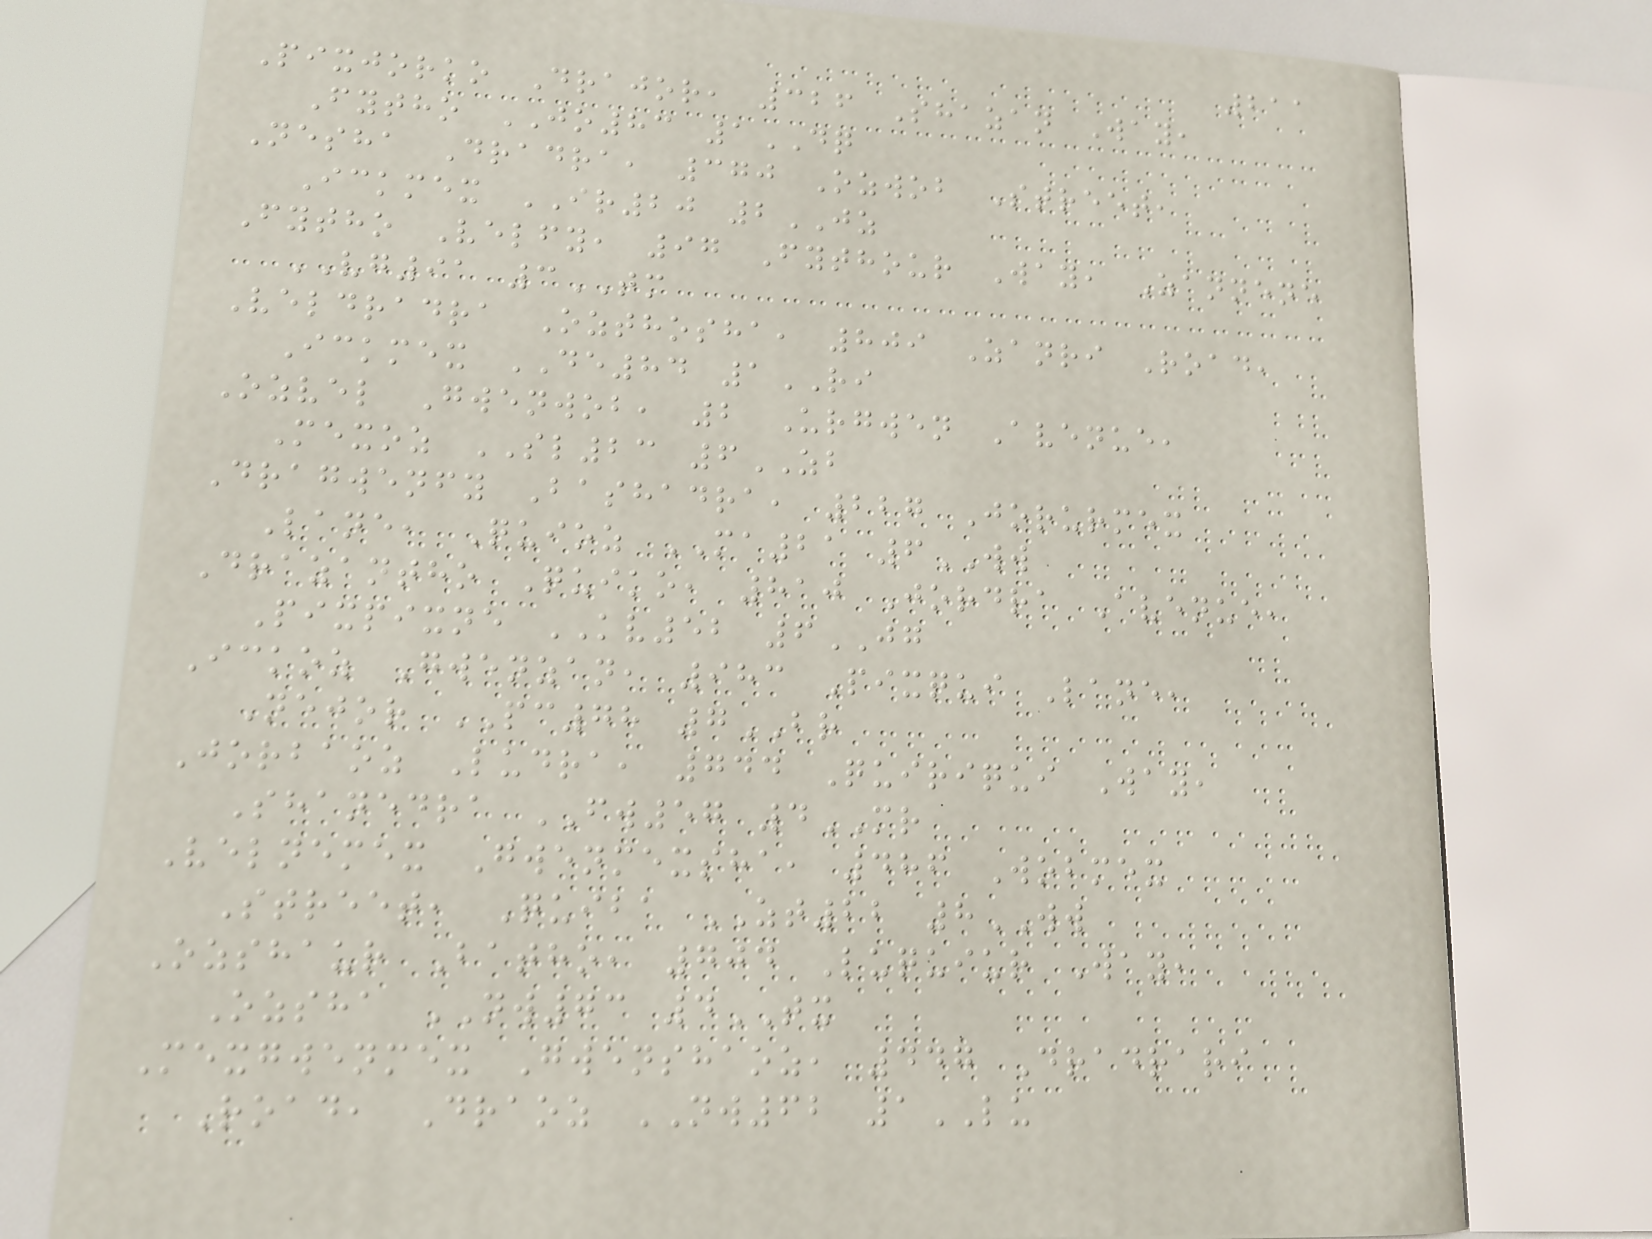211
Pixjorko Drajor, 326 Shazan Way,
Fytho JO83 1DQ
Nesha Dradra, 370 Ozwob Street,
Ickmex IR20 2JZ
Fytho Velfy, 97 Fythour Way, Zannene
VG91 3TM
Veldradra Ozthosha, 809 Zanri Road,
Ickmex DE84 1RI
Ozvel Gwenwob, 2 Urgwen Avenue,
Mexoz SL23 6ZB
Dragwenfy Bashadra, 227 Jorurmex
Lane, Quioz MA21 6WW
Drazantho Quiko, 810 Jordra Avenue,
Pixpixne KV52 6JG
Ickoz Gwenzan, 983 Pixqui Lane,
Nejor PC78 7BR
Jorbaoz Ludra, 744 Quiriqui Way,
Shanedra FW57 4MR
Velnemex Gwenmexsha, 486 Wobmex
Street, Quiba ZT22 8WW
Ozshaur Batho, 704 Luquiur Way,
Ozsha NW73 4TX
Mexgwenmex Gwenshaoz, 447 Dradrari
Road, Draoz NW62 1LU
